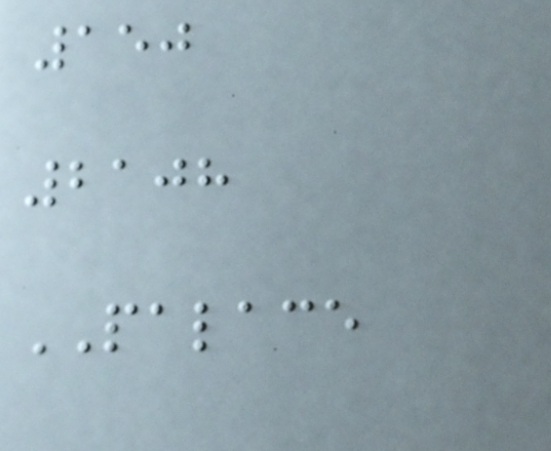150
2108
PALACE
